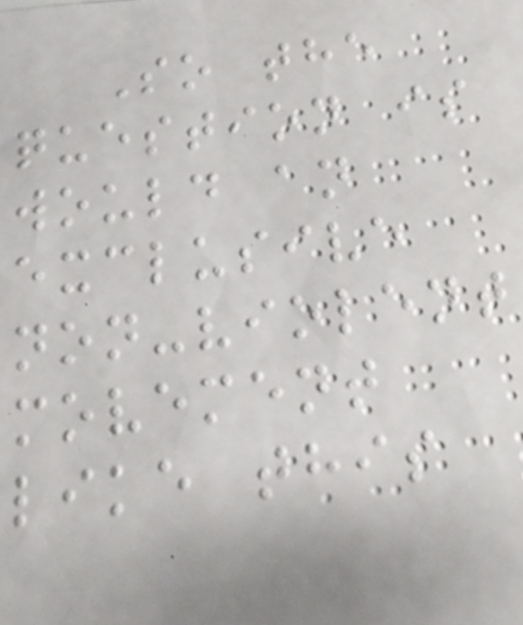So the
question is
would an
exclusive
non-violent
movement
like this
